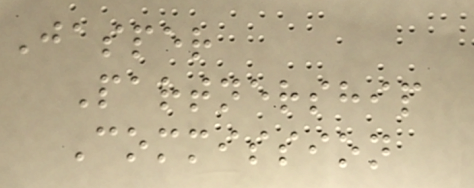Jasper
Partnership
Commission
